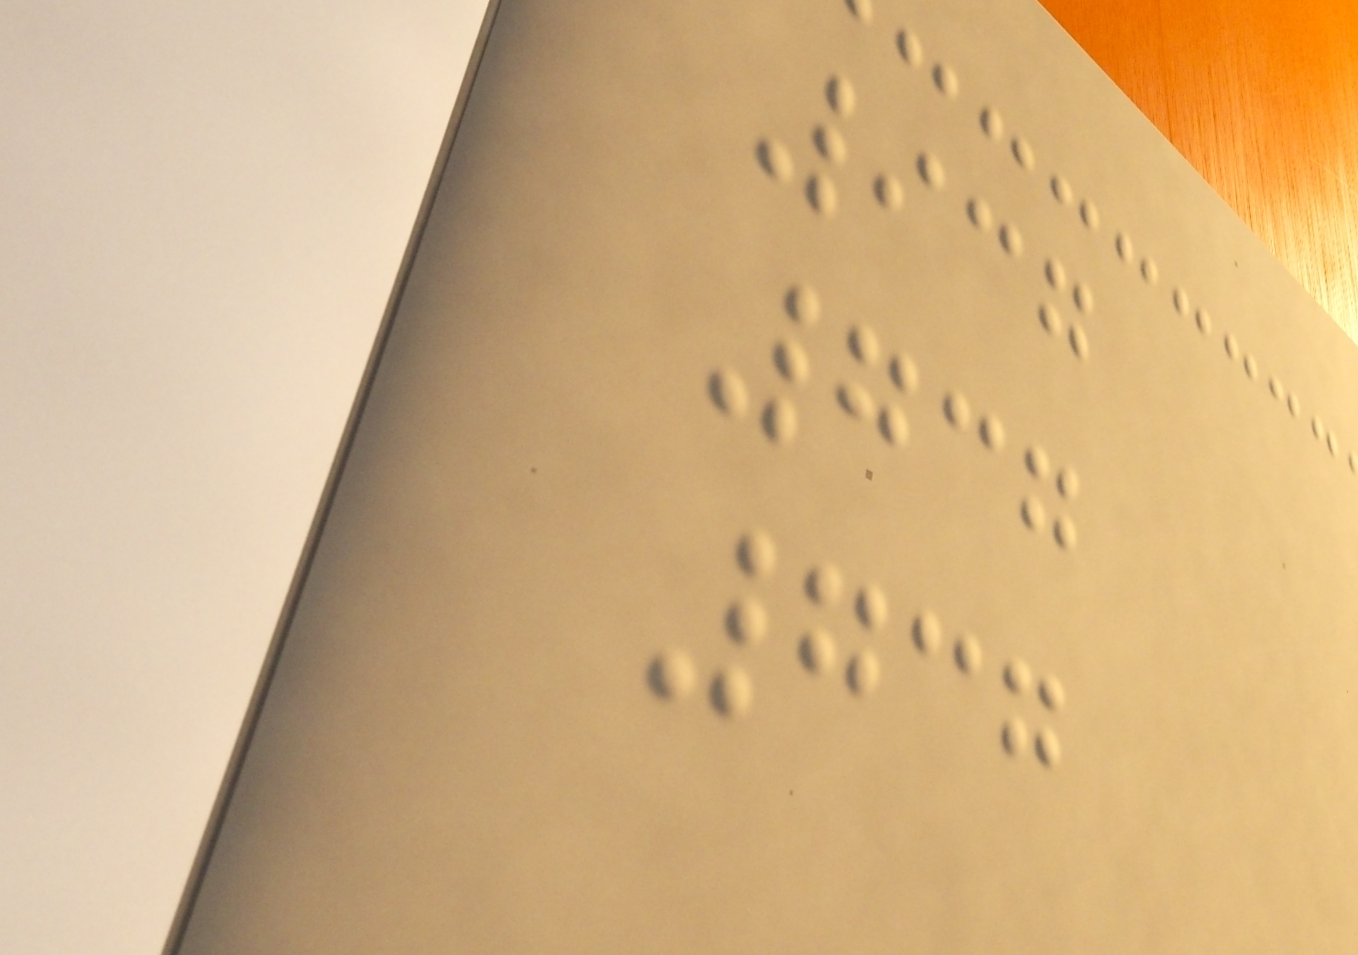937
737
737
